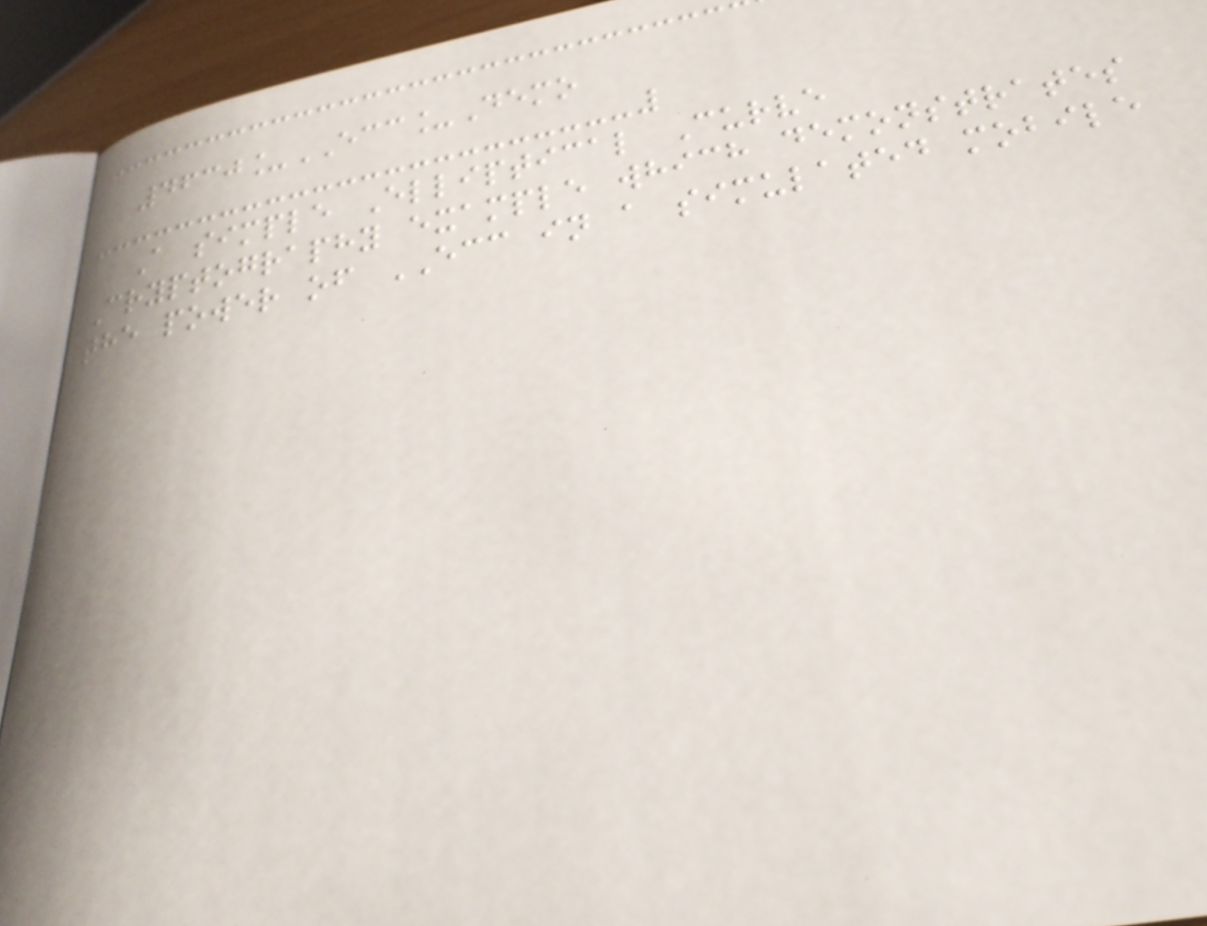4630_ECC_Demo
A simple Elliptical Curve
Cryptography example which demonstrates
the power of ECC in a simulated mobile
